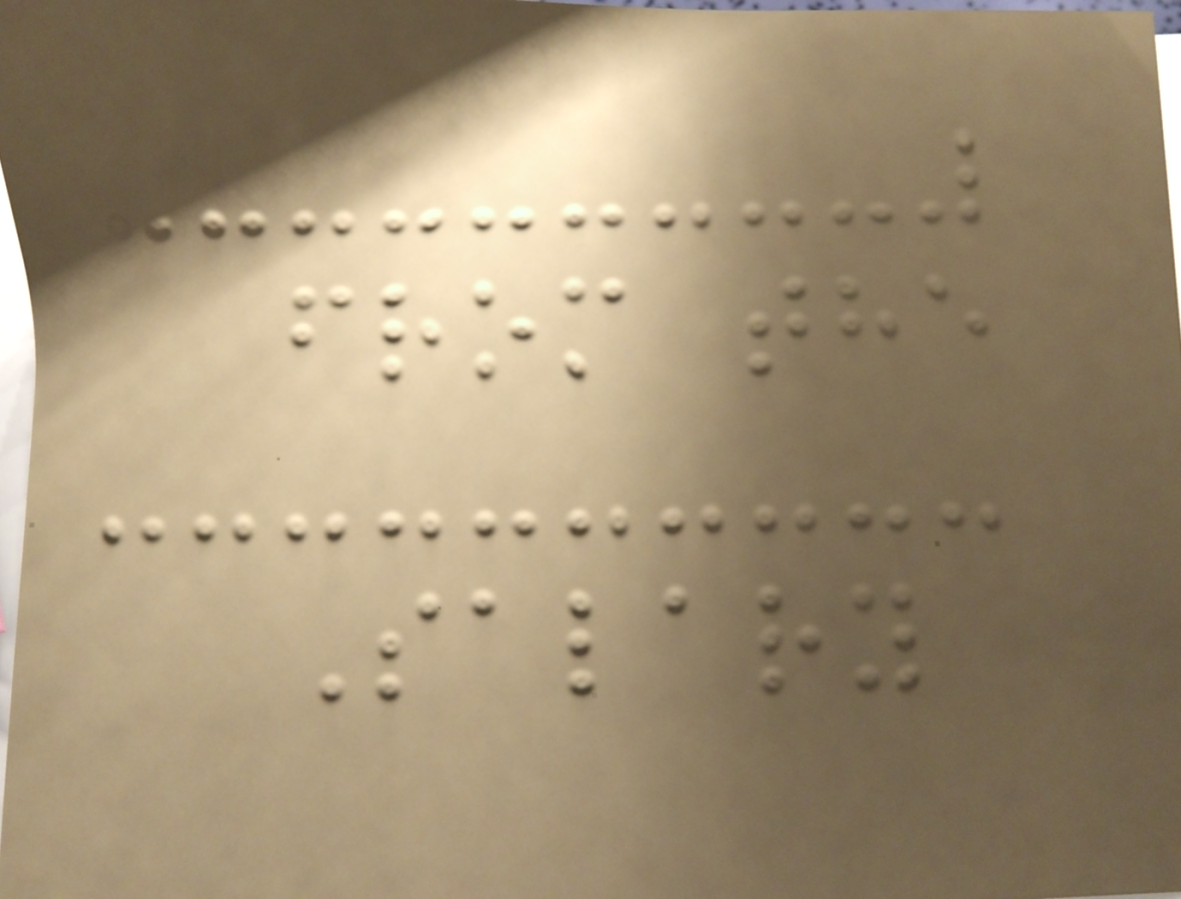from the
Salary
